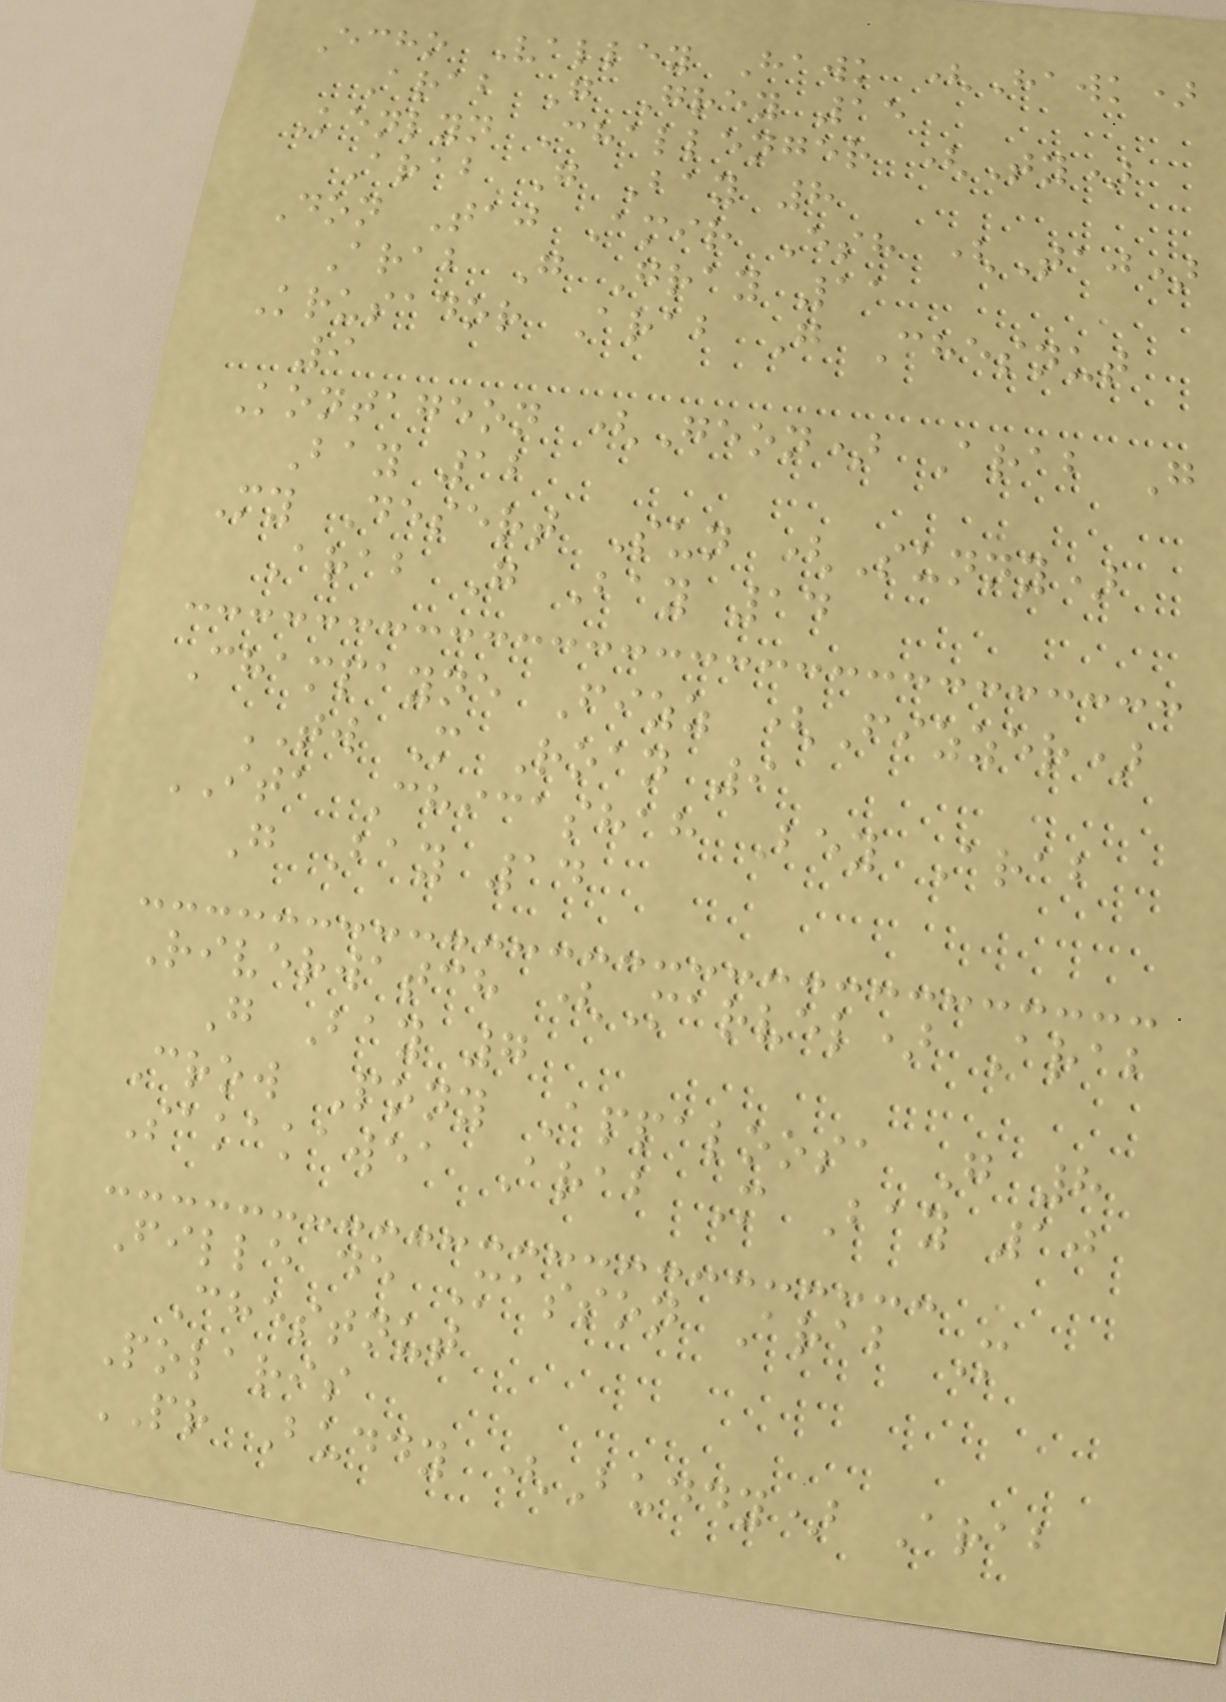Echo Valley Hawk (Hawk)
Arab G Grey 15
Kenlyn Challenger (Ty)
Arab G Bay 8
Don Taj Amir Esh (Taj)
Arab G Gray 11
Krusador Arab G Chesnut
9
Kontageon (Geon) Arab G
Bay 12
My Desert Sun (Sunny)
Arab G Bay 14
Champayne Fizz (Fizzer)
TW M Roan 9
ITA Chicashah Bey Arab
G Bay 14
Riverwatch (Marvel) Arab
G Bay 7
Crow Pony Appaloosa G 8
Sakakawea Arab M Bay 10
Fille de Masson Arab M
Chestnut
Polaris
PR Buddy (Buddy) Arab
